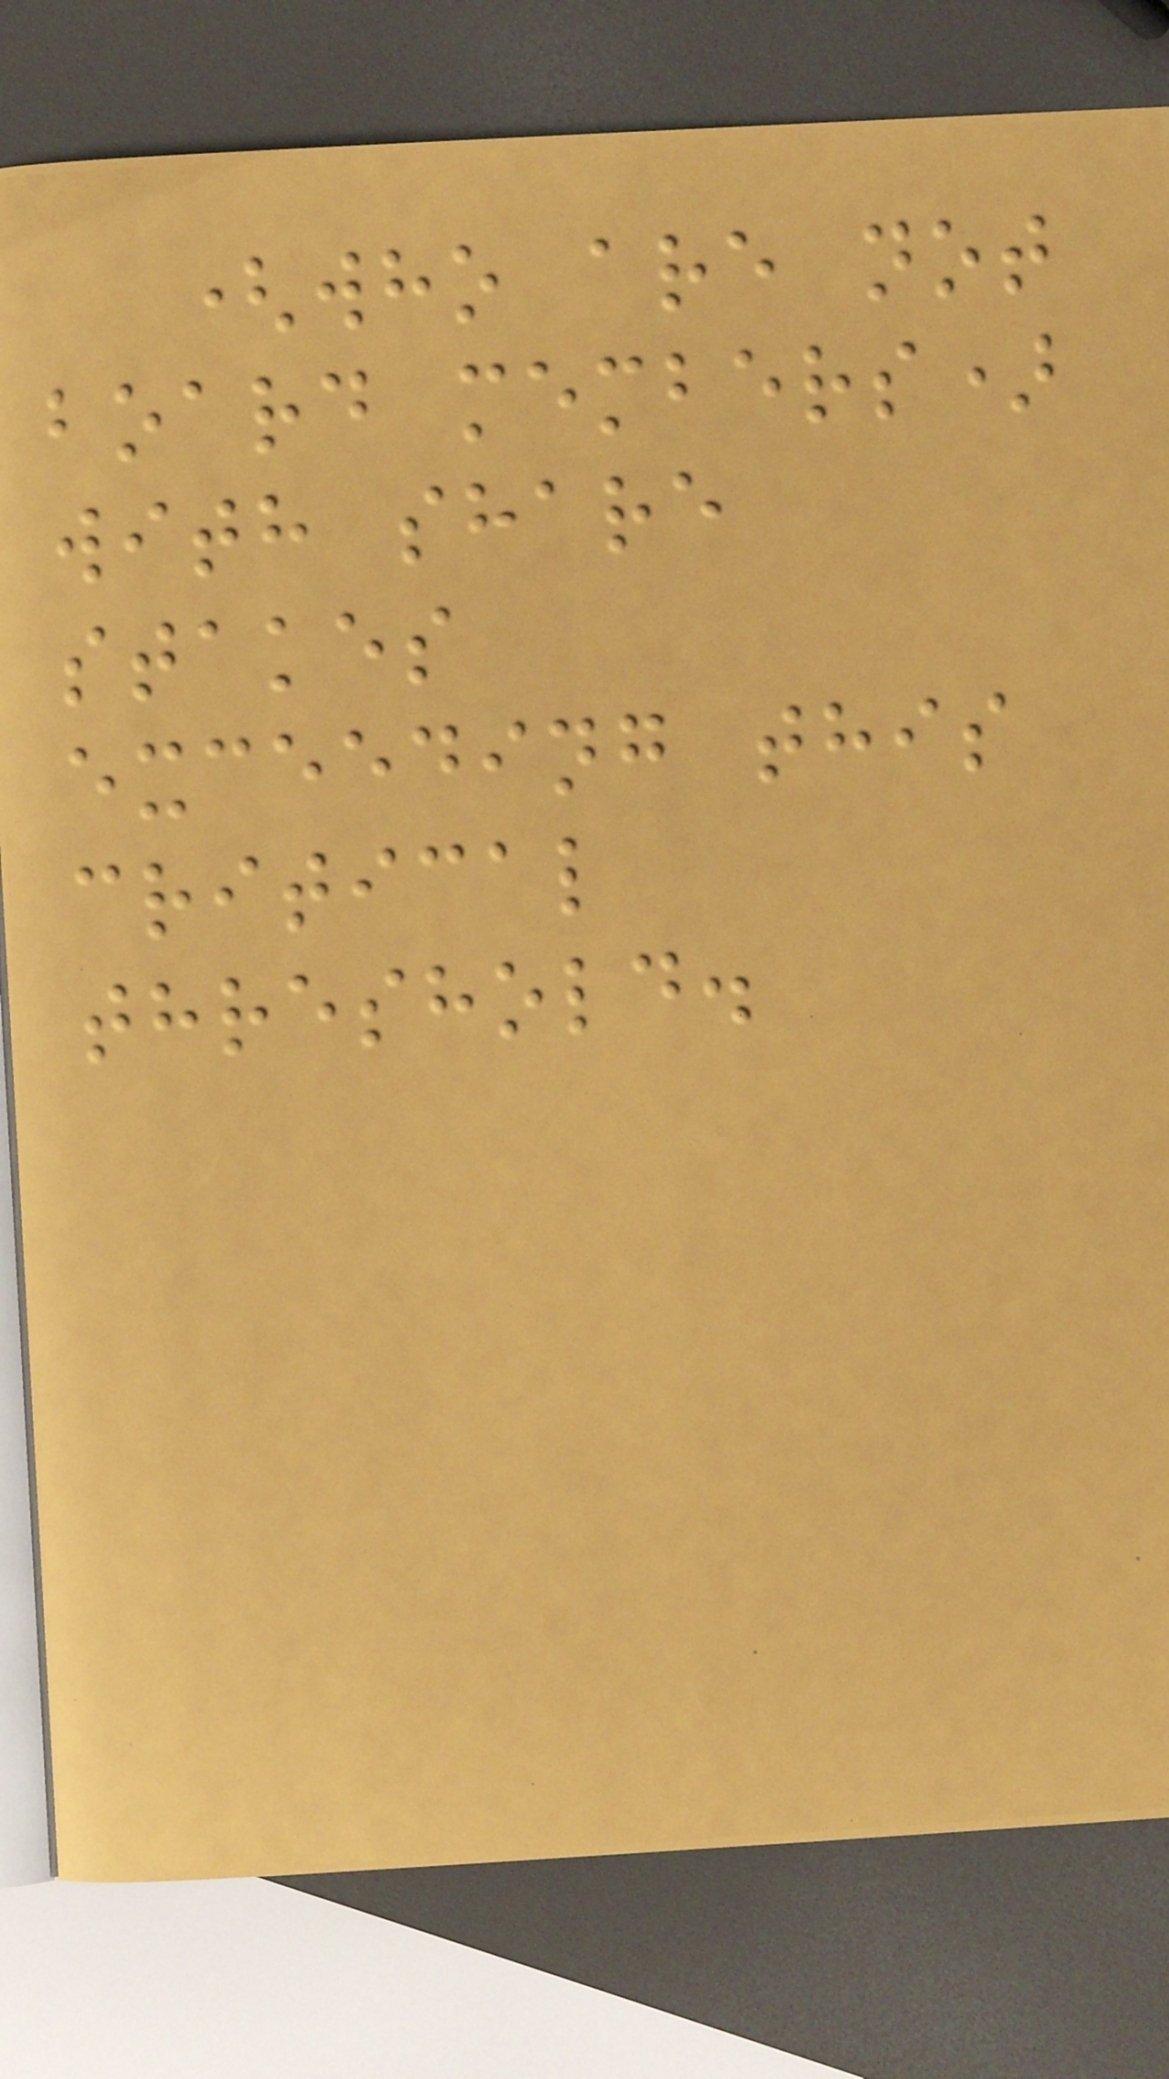(who are not
board members)
with share
stakes
exceeding this
critical
threshold.
